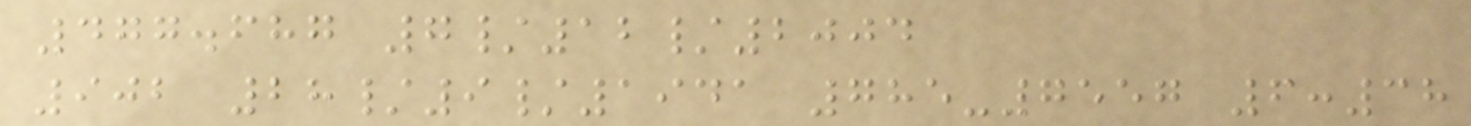477.687 7/12/2004
902 28/9/1941 785-7557 6:38
